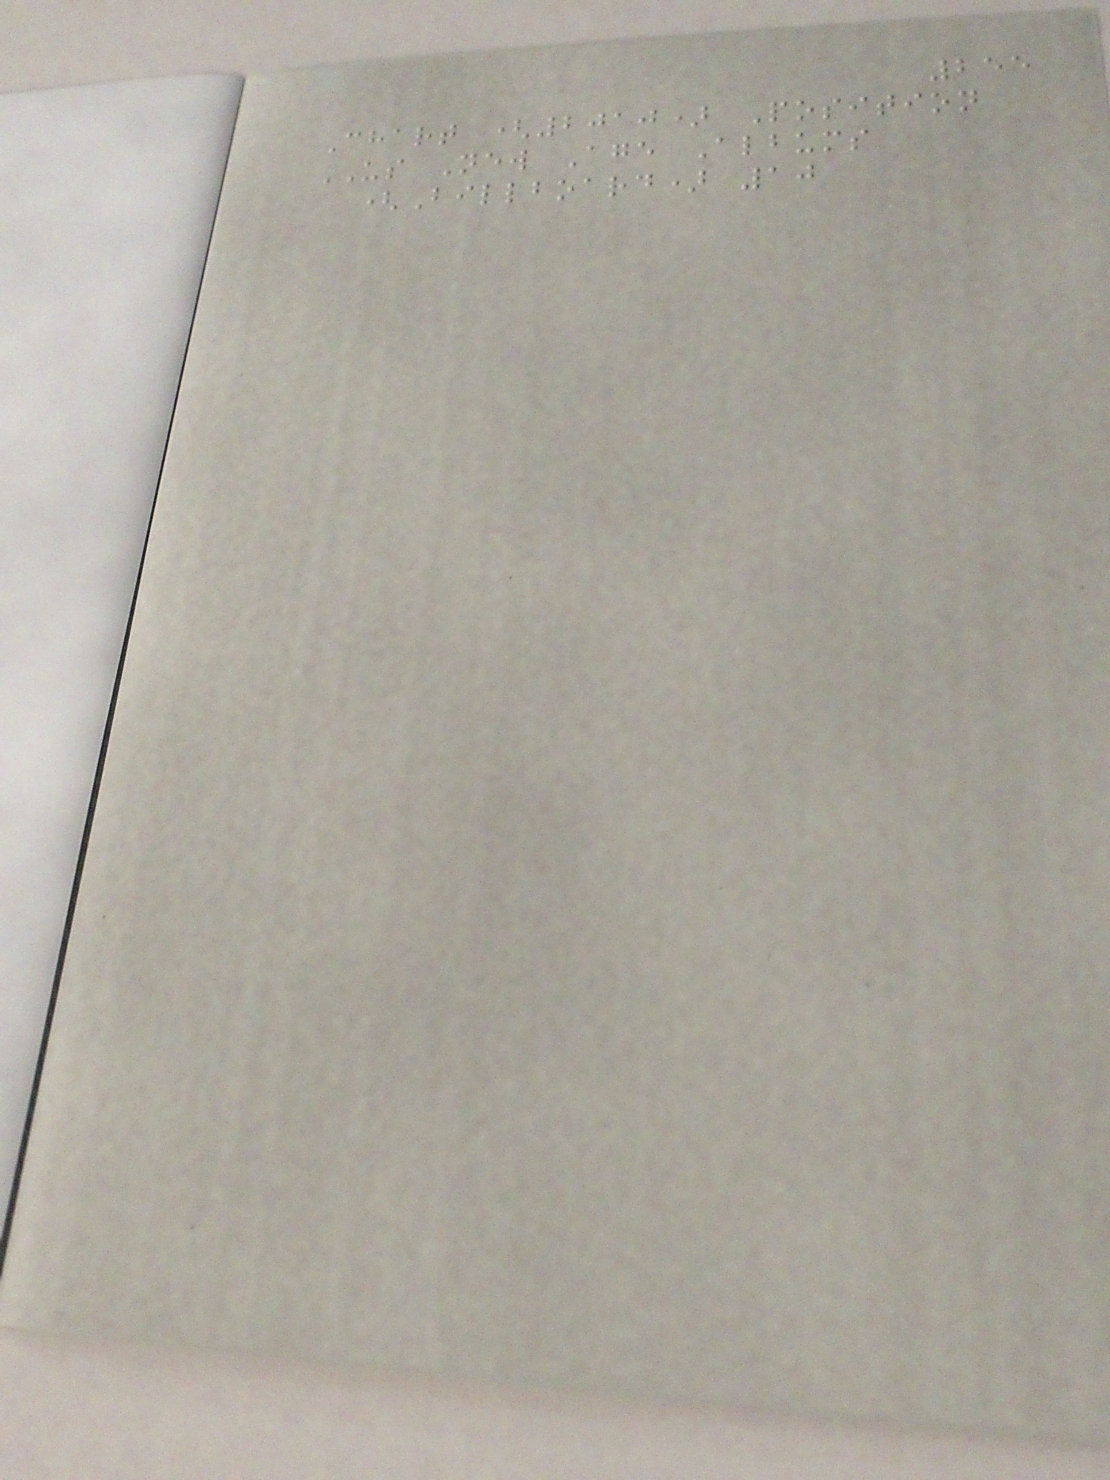255
Chart (2010) Position
US New Age Albums
(Billboard) 10
